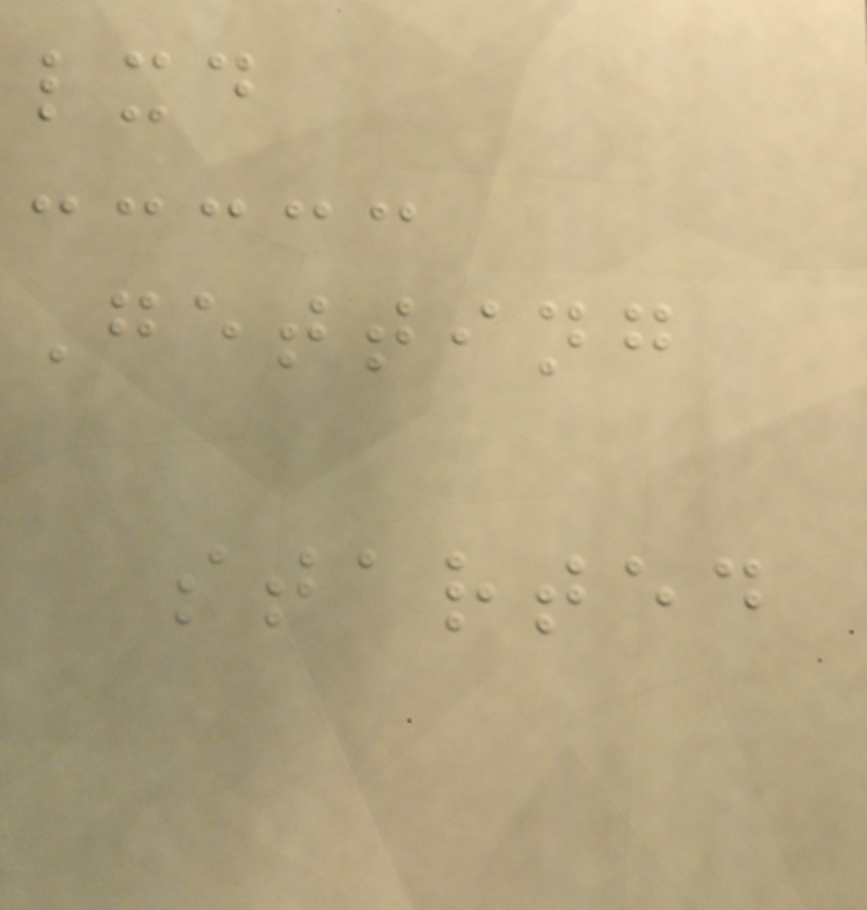lxd
Getting
started
